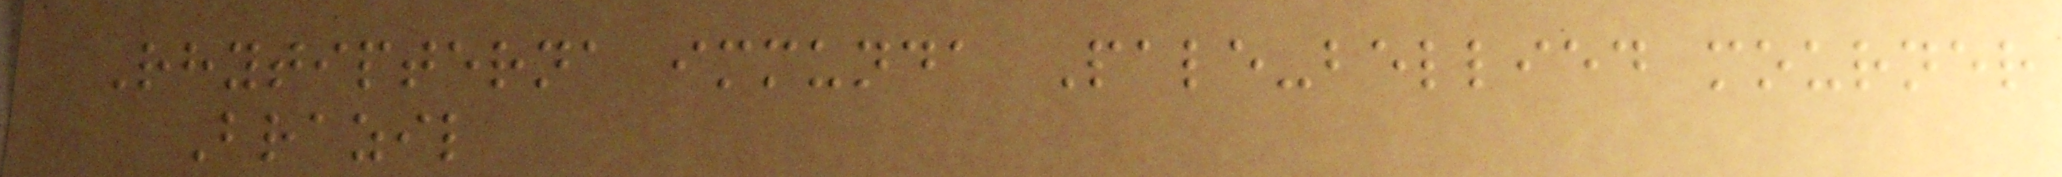Rhytipterna immunda Pale-bellied mourner
Brazil
